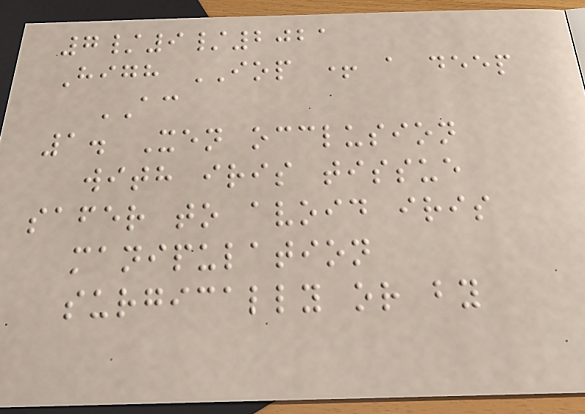7/9/2021
High IOP + a deep
AC
1. Xen occlusion
with iris tissue
safer to avoid iris
manipulation
surgically or by
